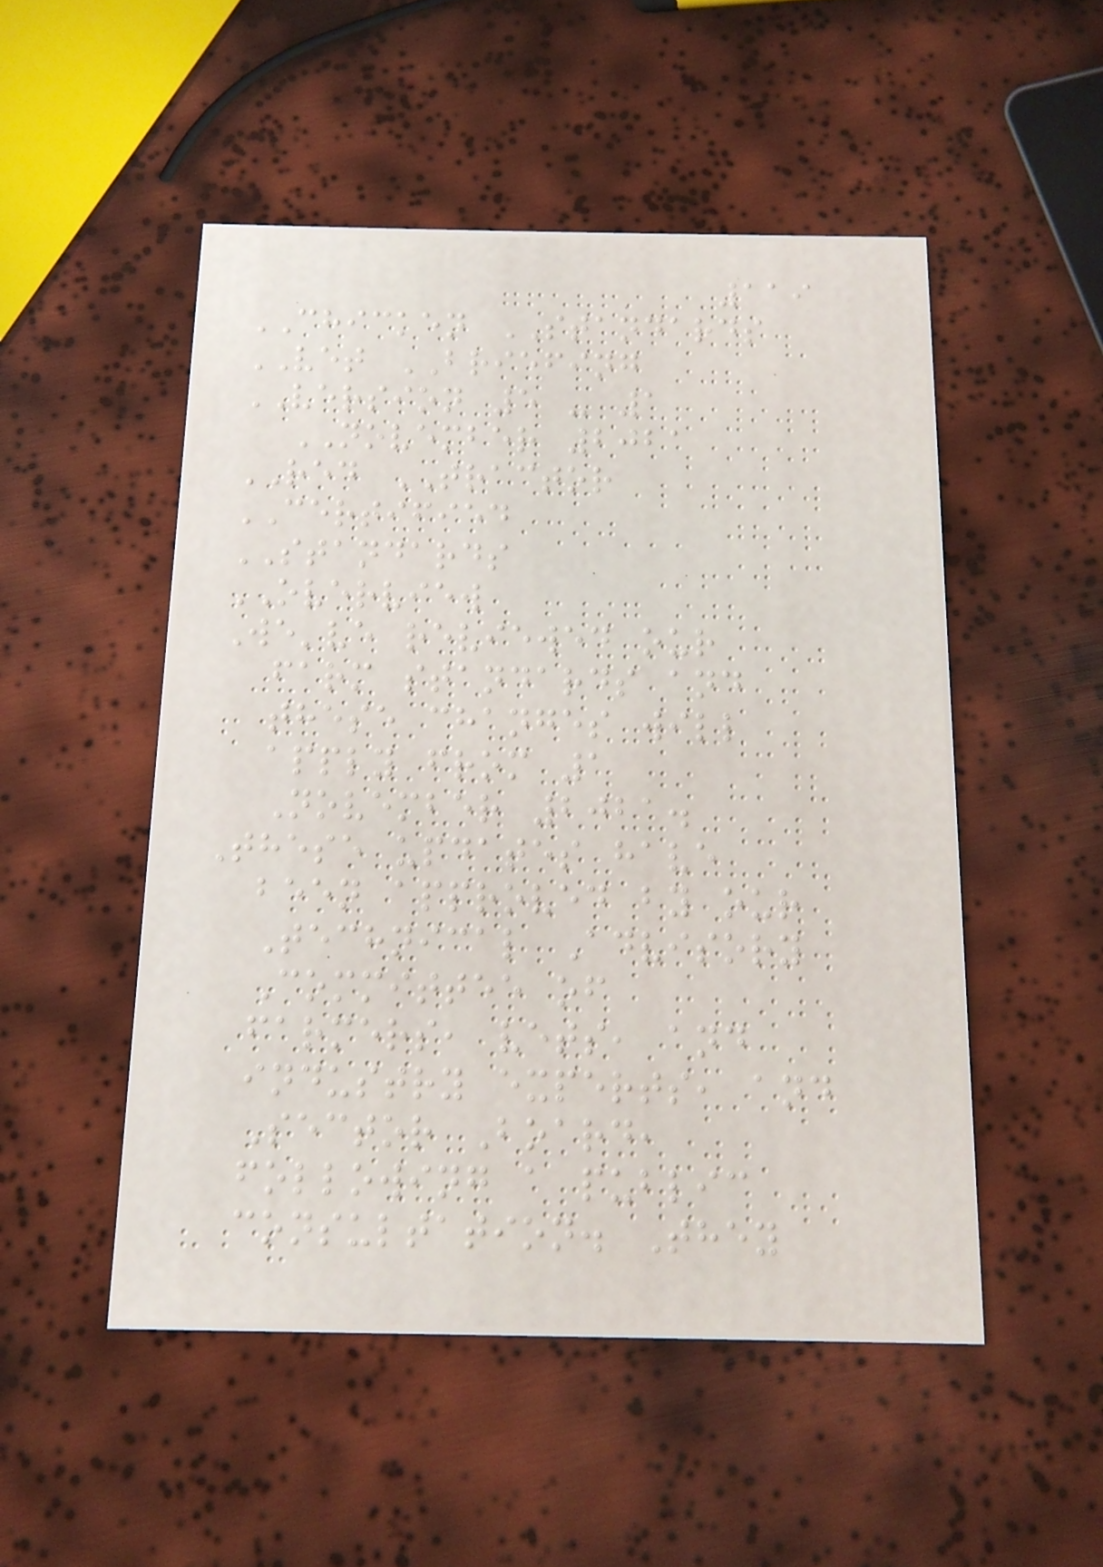119
CHICKEN STANDARDS
VET BRIEFING
VERSION 5 - 1
NOVEMBER 2021
RED TRACTOR
CERTIFIED
STANDARDS
OVERVIEW
We've reviewed our
farm standards and
these changes will
apply from 1
November 2021.
These updates have
been approved by our
Technical Advisory
Committee of
farmers, vets, and
industry experts, and
Sector Board,
following a public
consultation. They
